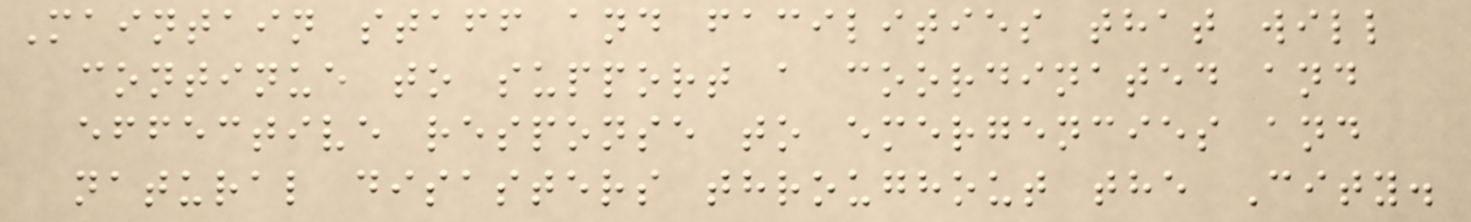Maintain staff and facilities that will
continue to support a coordinated and
effective response to emergencies and
natural disasters throughout the City.
